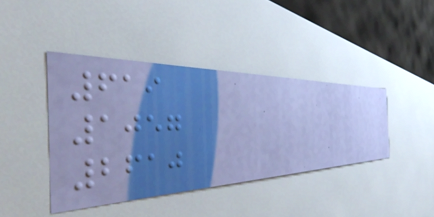619
1057
2610
